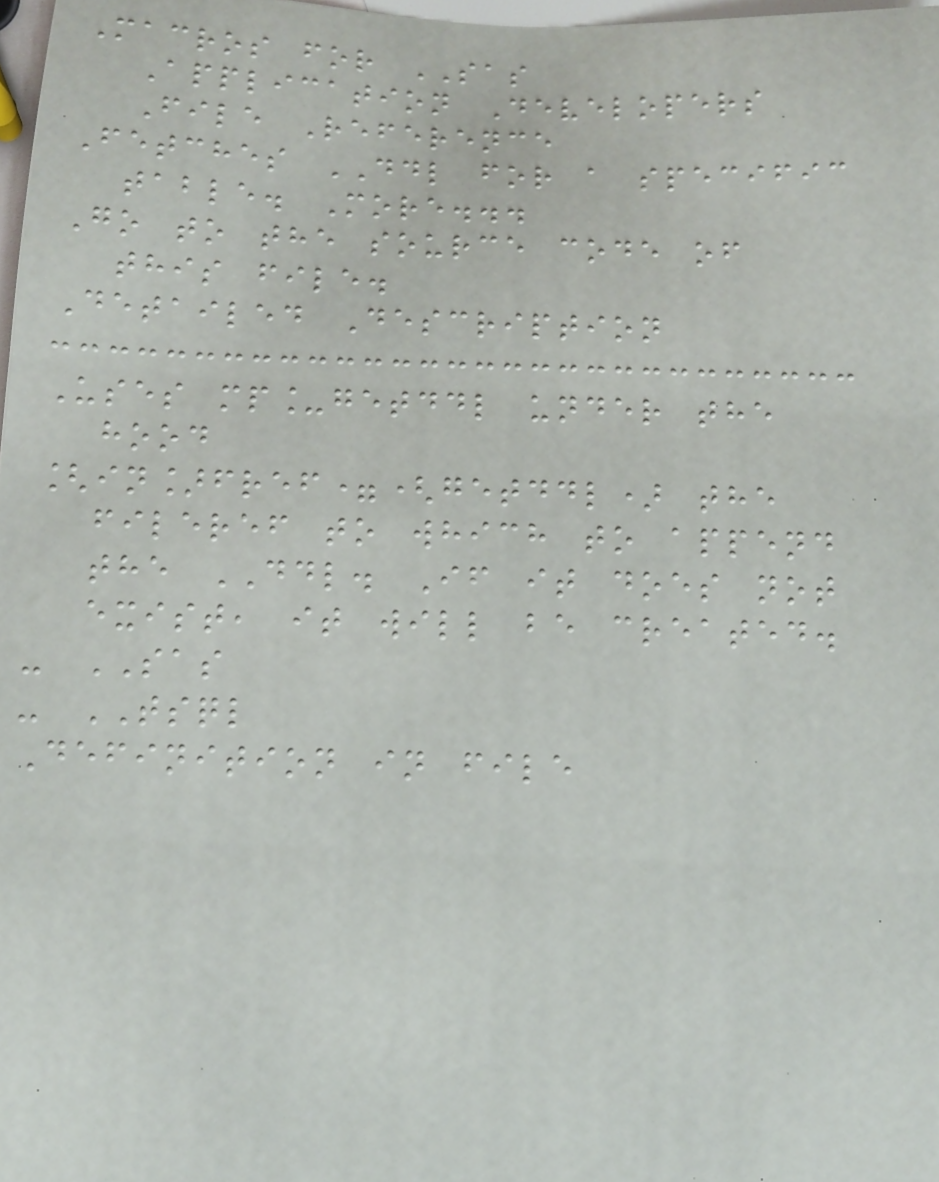Macros for SAS
Application Developers
File Reference
Fetches DDL for a specific
table. More...
Go to the source code of
this file.
Detailed Description
Uses mp_getddl under the
hood
[in]fref=(getddl) the
fileref to which to append
the DDL. If it does not
exist, it will be created.
- SAS
- TSQL
Definition in file
